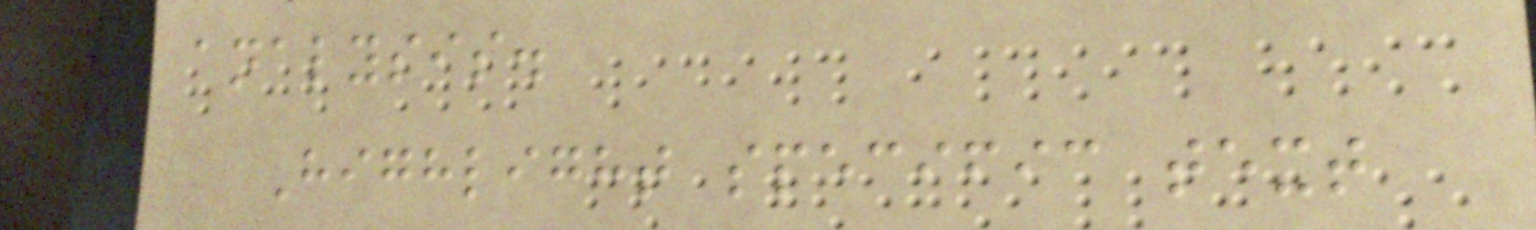analysis.
Highlight specific text
